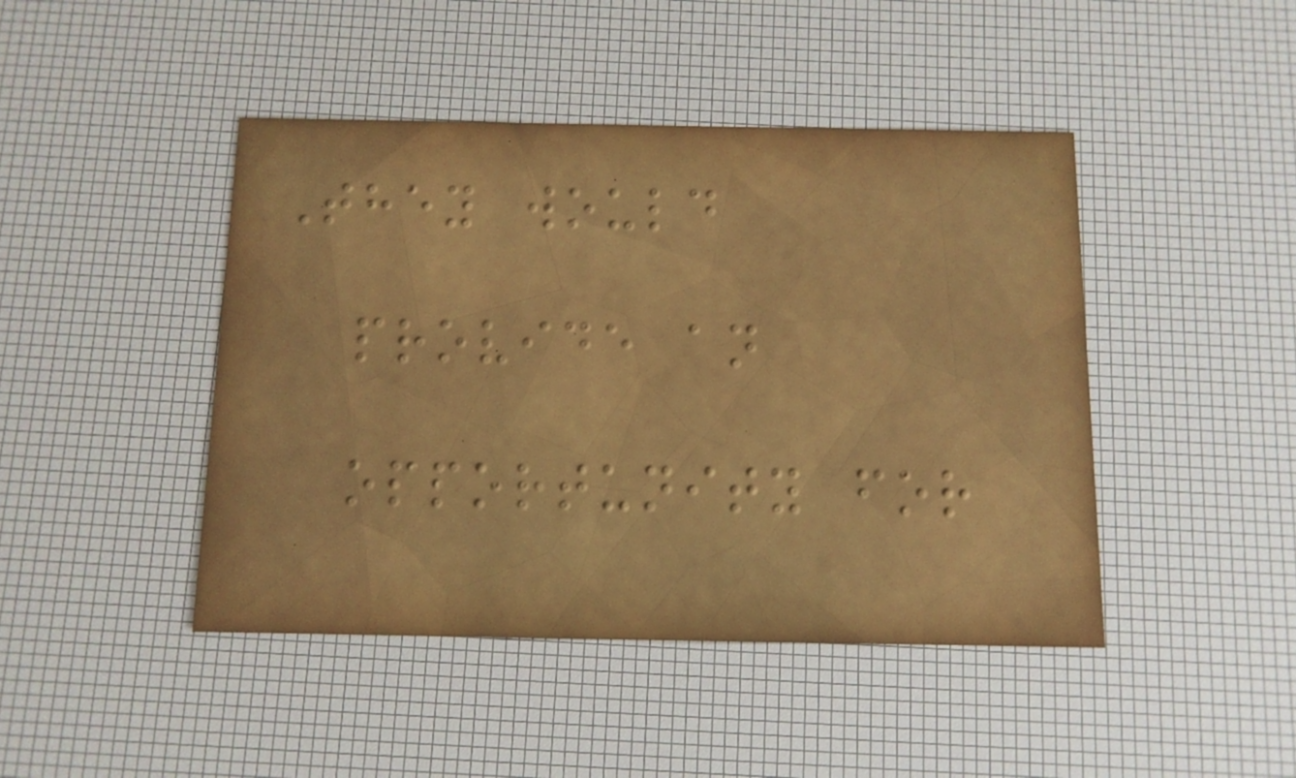They would
provide an
opportunity for
